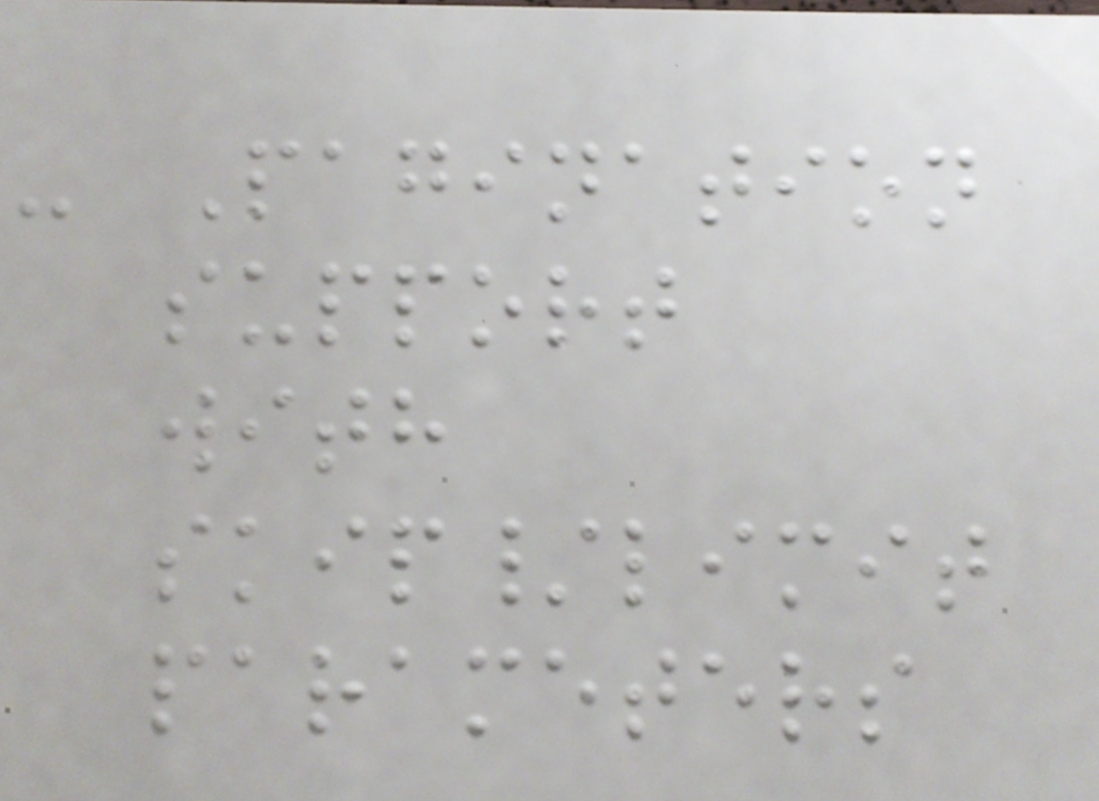- Pagination
support
with
skip/limit
parameters
